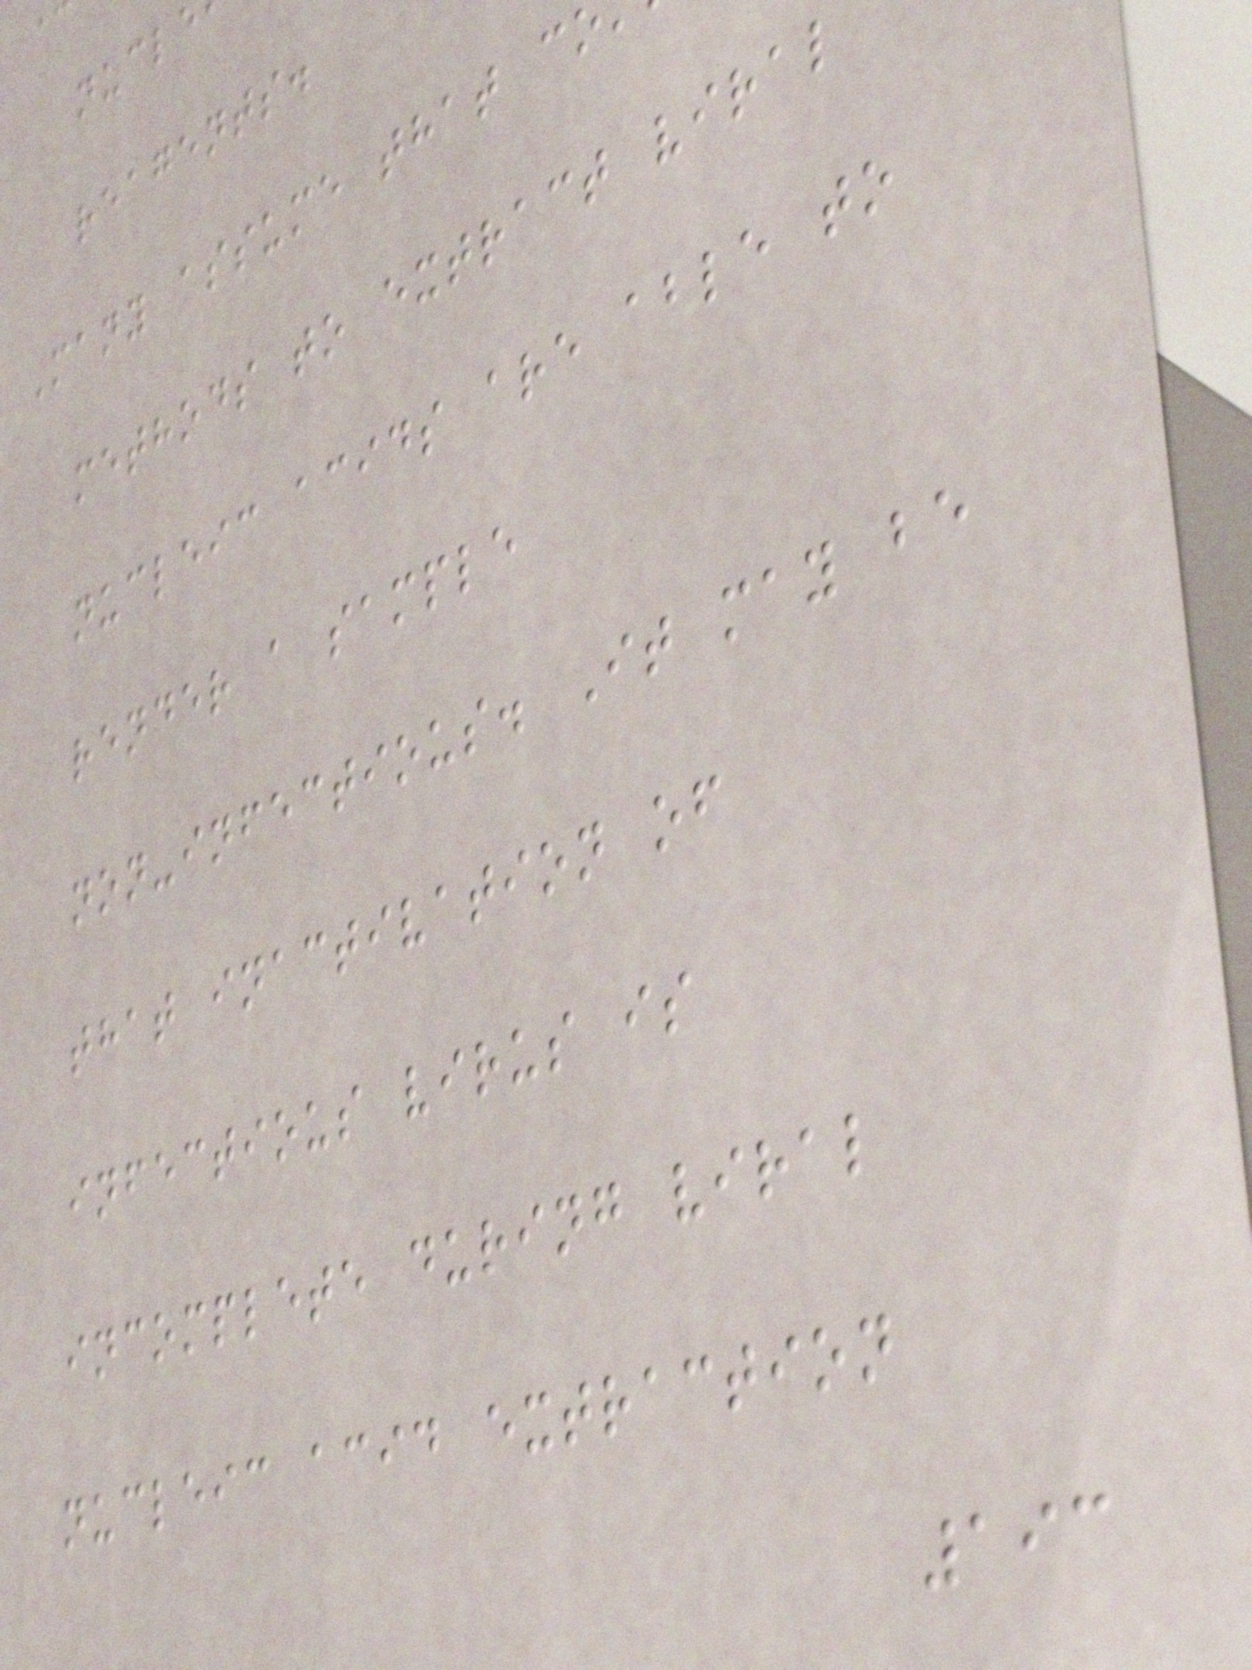reagents.
Many assume that c
methods to extract viral
nucleic acids are able to
render a sample
non-infectious. It may be
that inactivation of
infectious virus is
incomplete during viral
nucleic acid extraction
193
